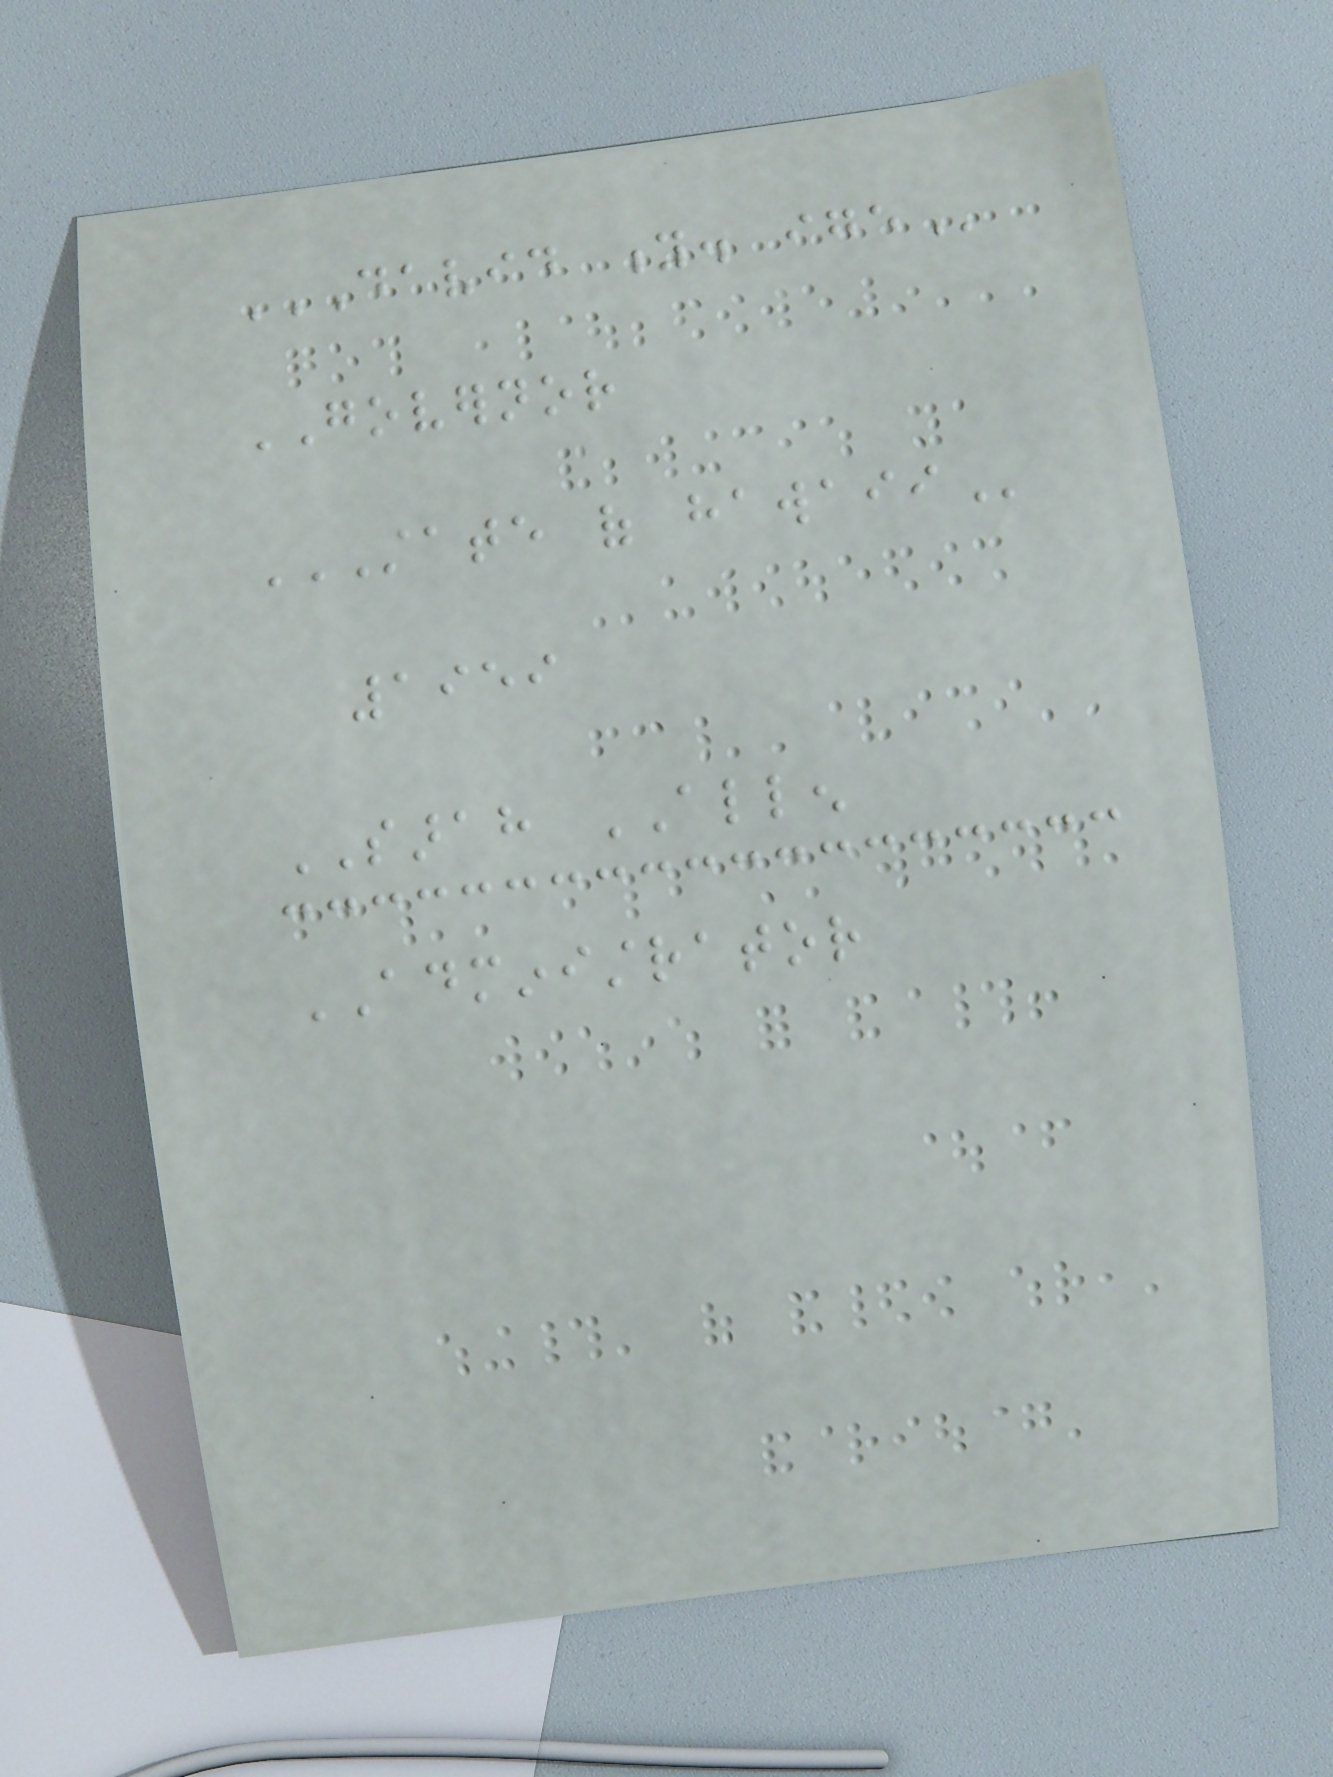DAVID Y. IGE
GOVERNOR
STATE OF HAWAII
1959
SARAH ALLEN
ADMINISTRATOR
